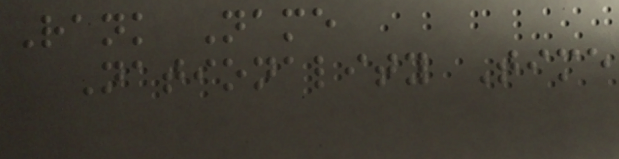Rank Name
Nationality Time
